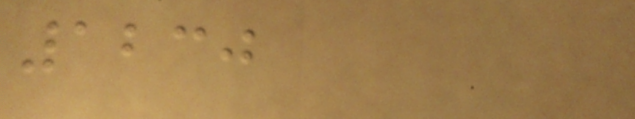1230
